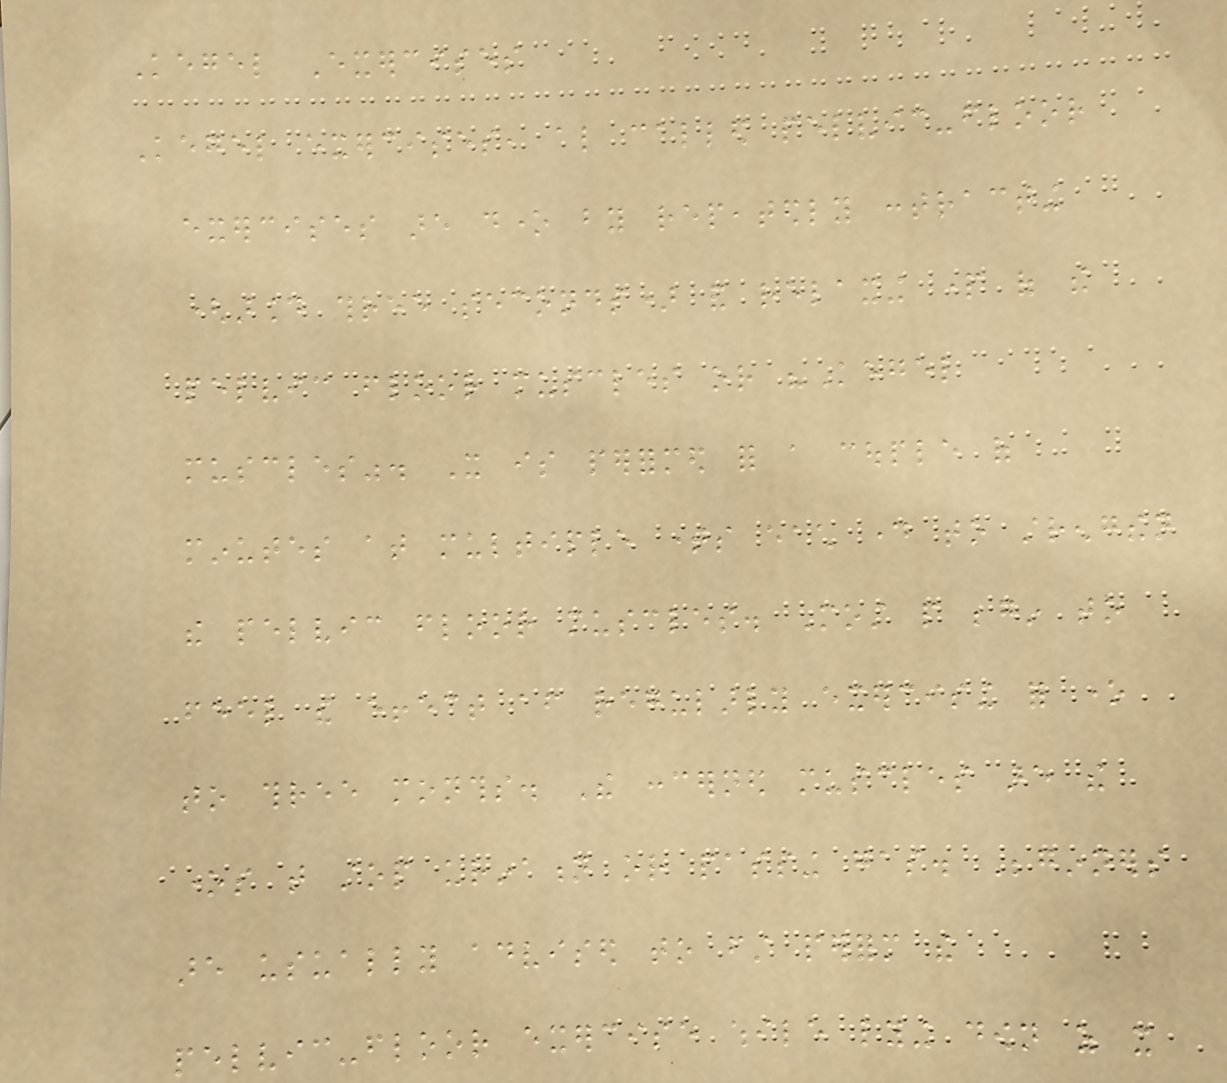Kegel Exercises
Kegel exercises, also called pelvic-floor
exercises are done by repeatedly contracting
(around three seconds) and relaxing part of the
pelvic floor muscles or "Kegel
muscles". It is performed for a couple of
minutes at multiple times each day to strengthen
the pelvic floor muscles. Most people begin to
feel the effect after regularly exercising for one
to three months. The concerned muscles are the
ones that stop urination or passing gas. Beginners
are usually advised to first perform the
pelvic-floor exercise while lying down as it
